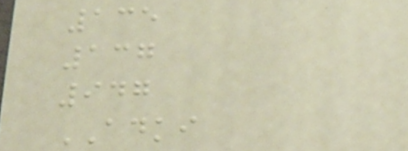135
137
947
ADKI
